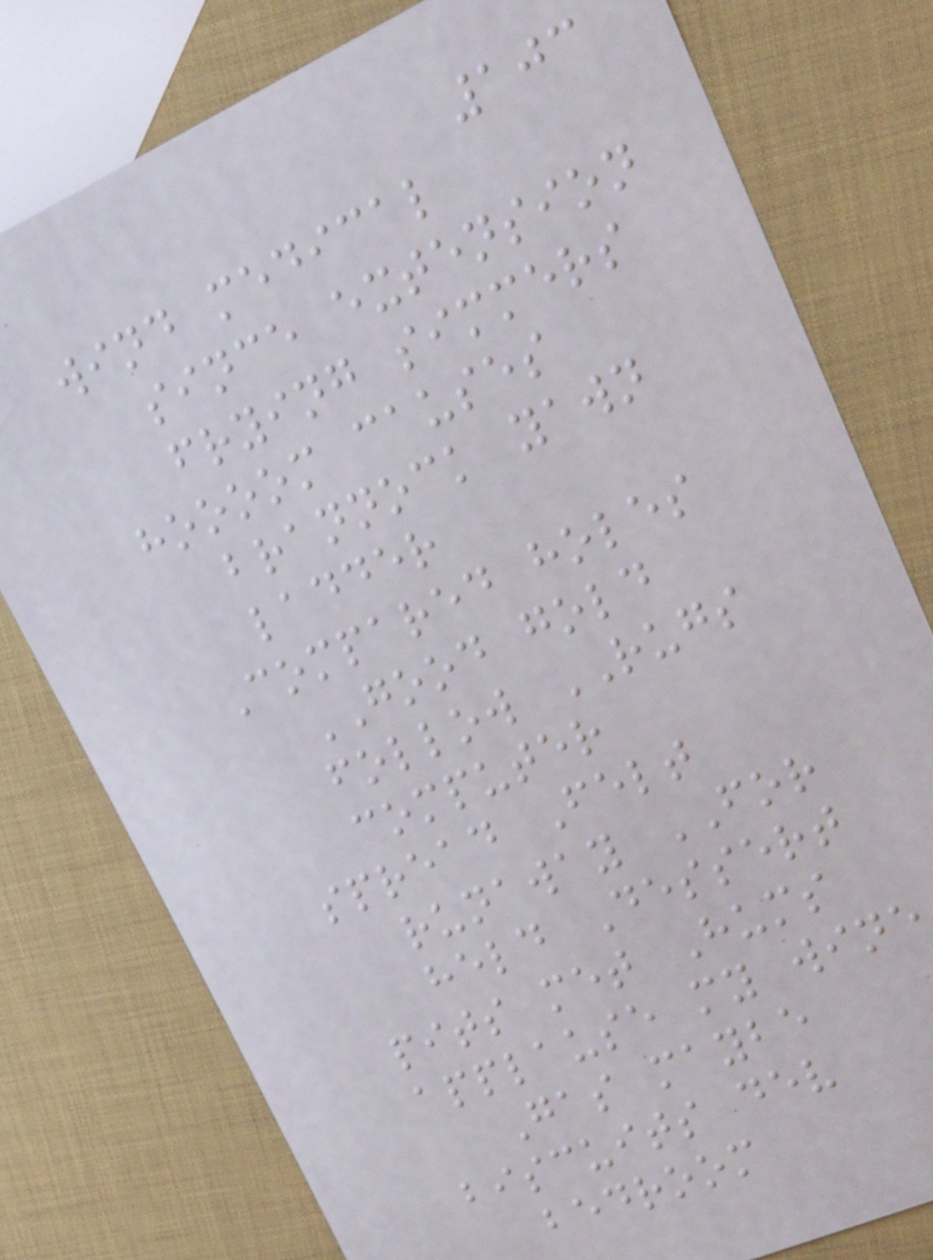103
wind medical
since extension
frying simmers
hoooom causes
brannock yawn
ladder
Compared holes
GOOD gold
follow RUGS
computer
spread Felt
runaway FOR
held Dessert
pits met Hums
applause my wine
Gas maybe
biscuits dev
bedroom
